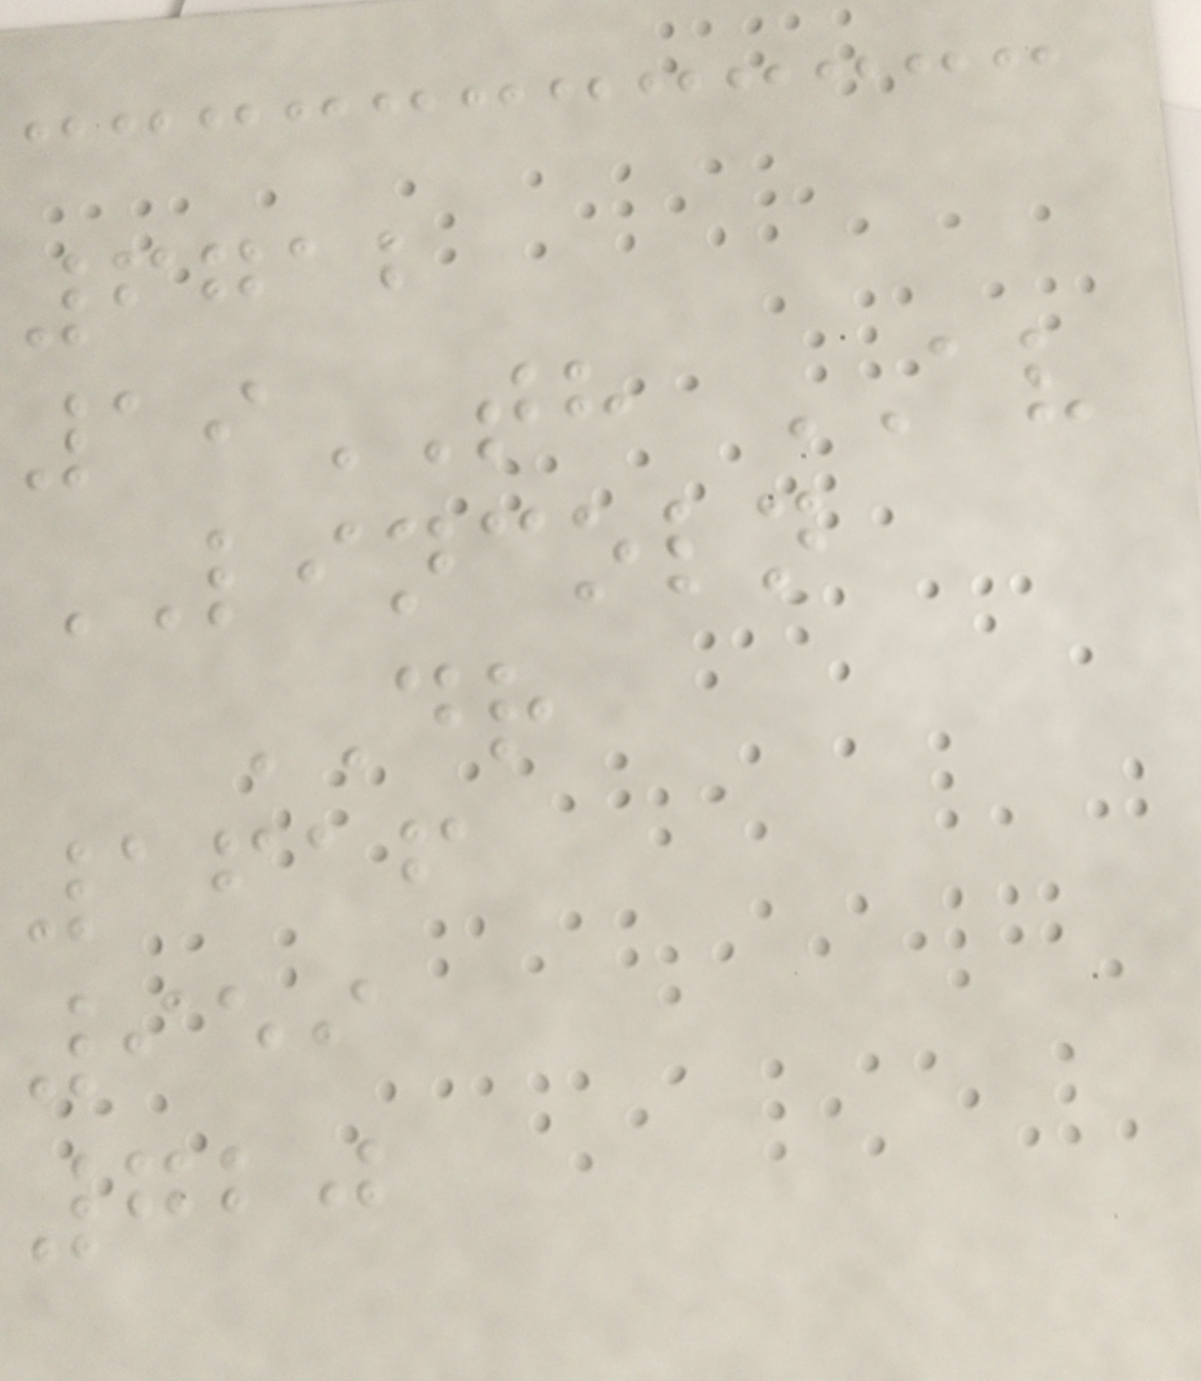6712
19TH AV
LINCOLN
DR
1616
959
720
